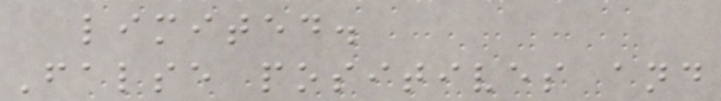limited.
False positives and
